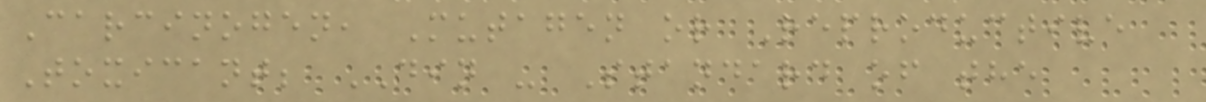Carcinogen, Mutagen or Reproductive
Toxicant; DIN - Standard of the
